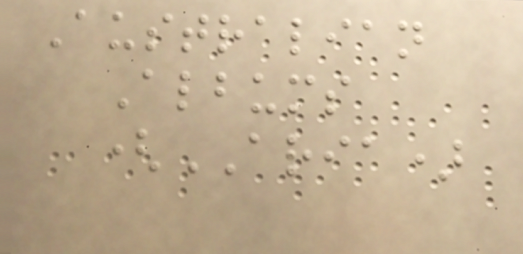Australian
Albums
(ARIA)
